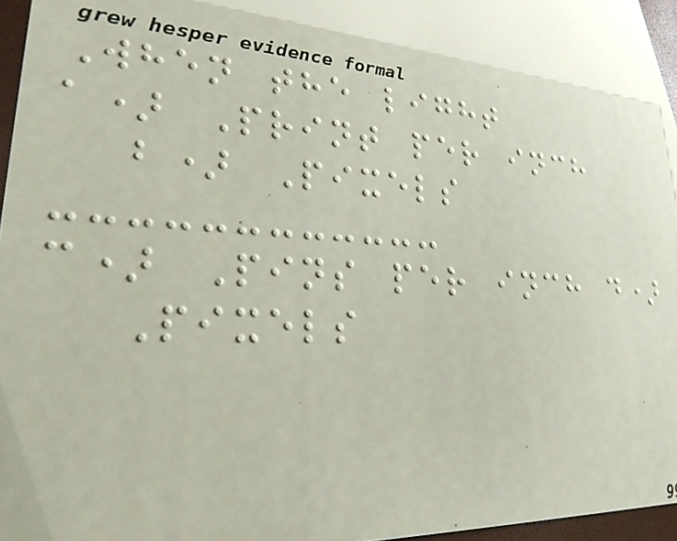When the light
a) Print per inch
b) Pixels
c) Pins per inch d)
Pixels
